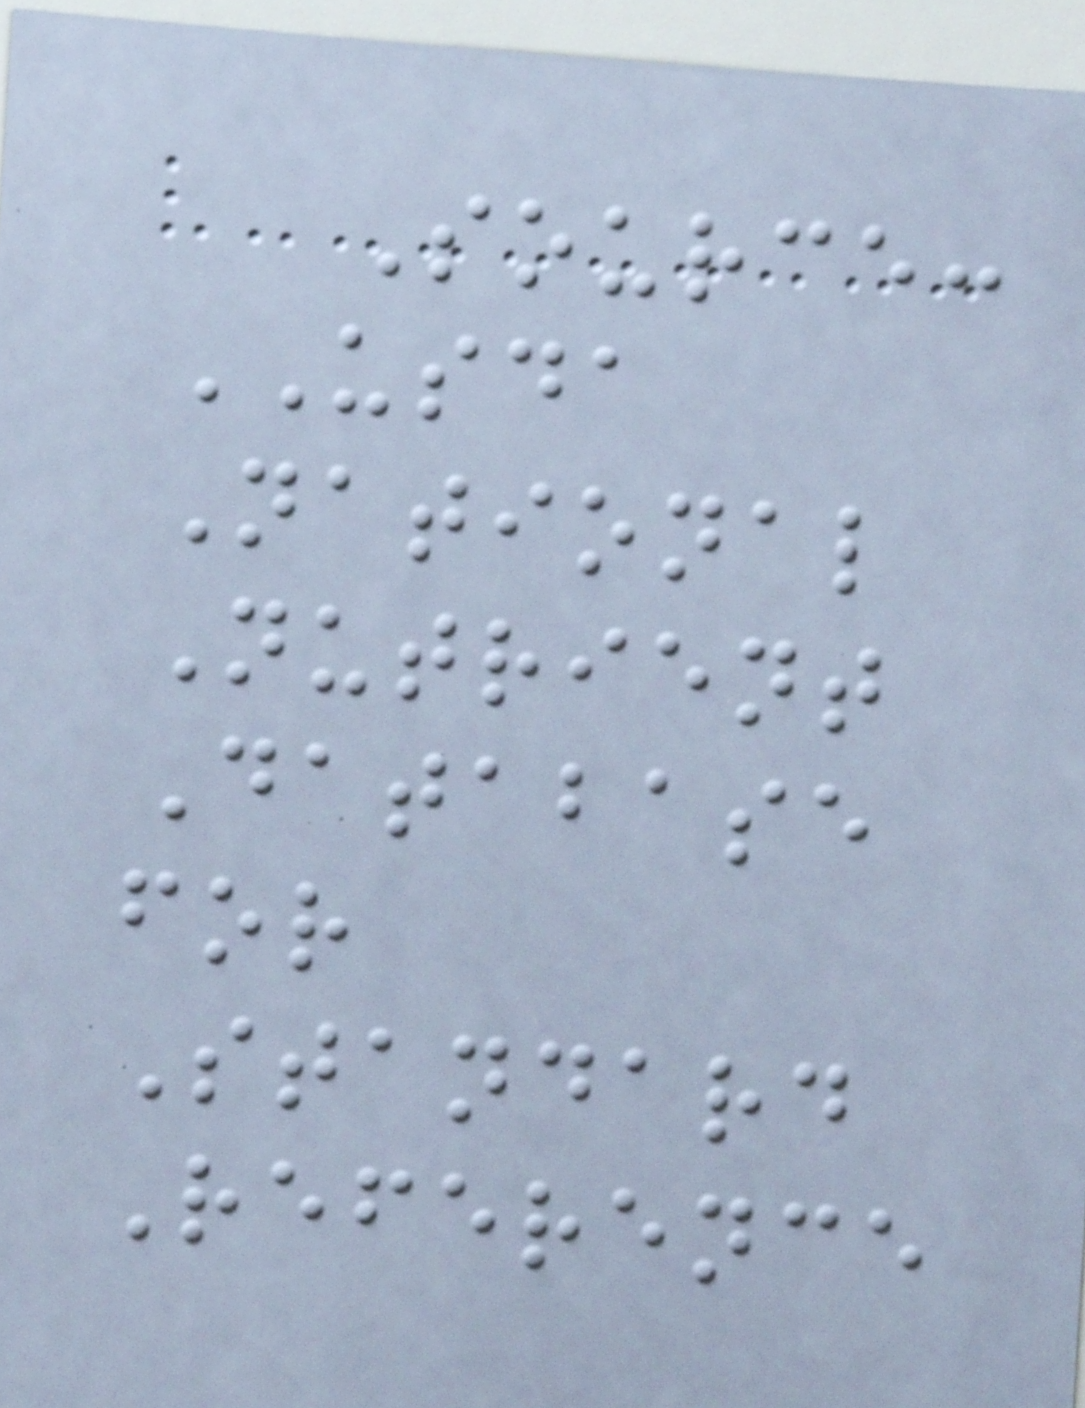Source:
USDA
National
Nutrient
Database
for
Standard
Reference
